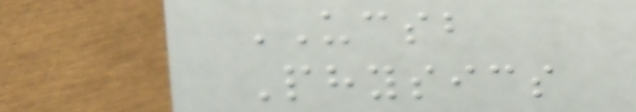UCSB
Physics
